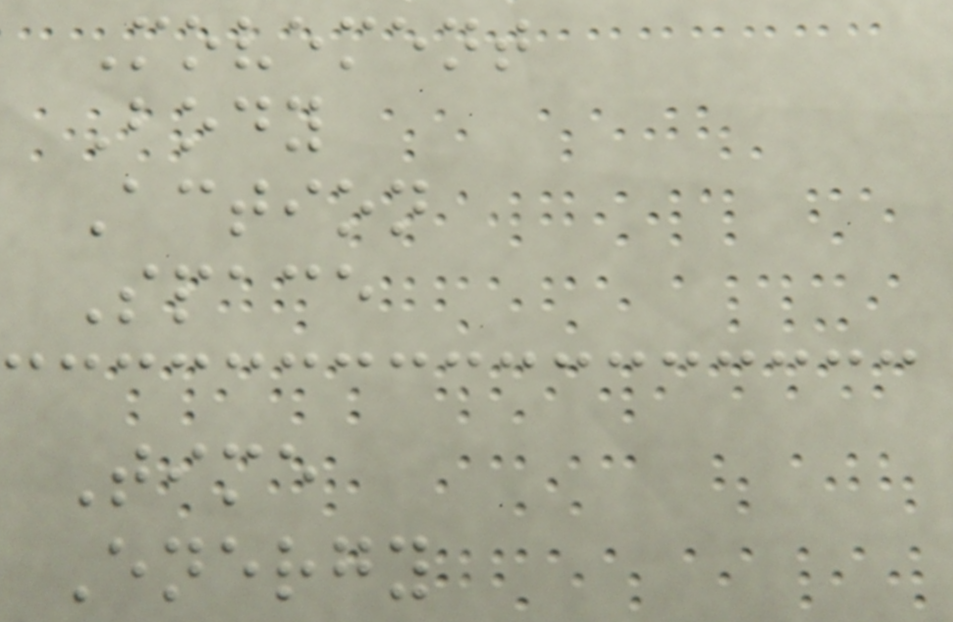Movement
Body
Action
Space
Time
Energy
